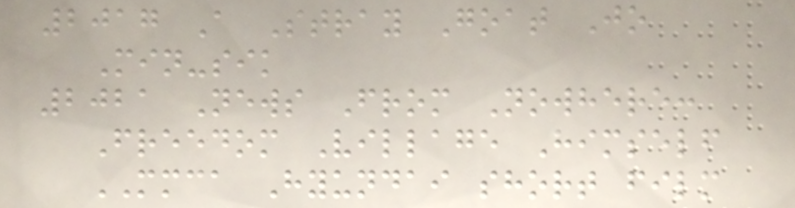2017 A Stray Goat Jo
Min-sik
2021 News From Nowhere:
Freedom Village Himself
MMCA Hyundai short film
